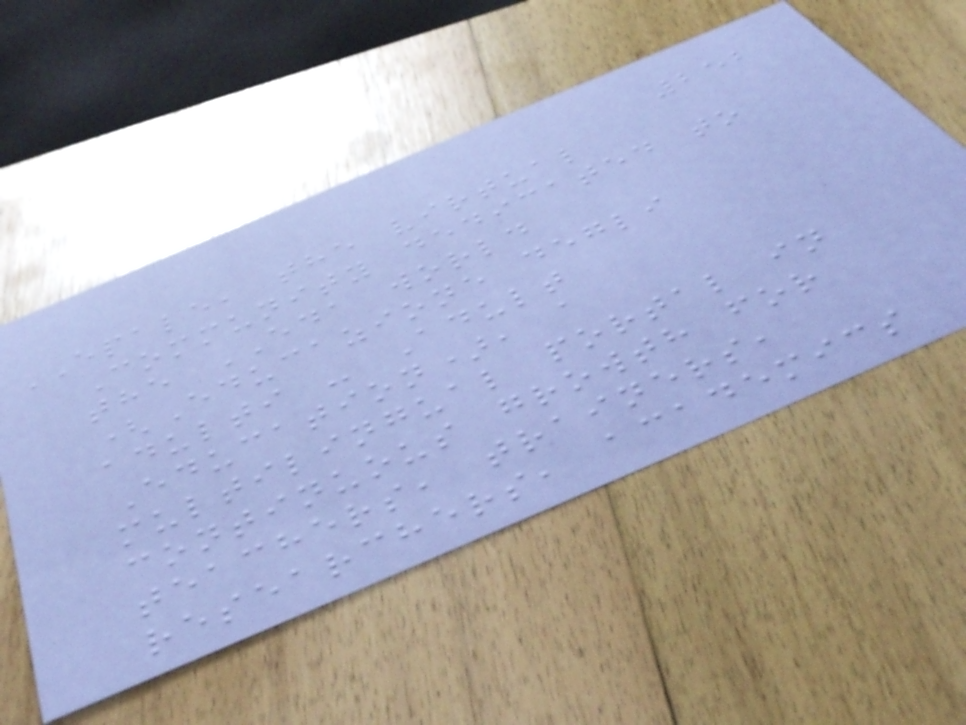252
EPALE, the virtual
Community dedicated to
the EDA world
(Educazione degli
adulti - Adult
Education), a
multilingual portal in
continuous growth for
teachers, trainers,
researchers, academics
